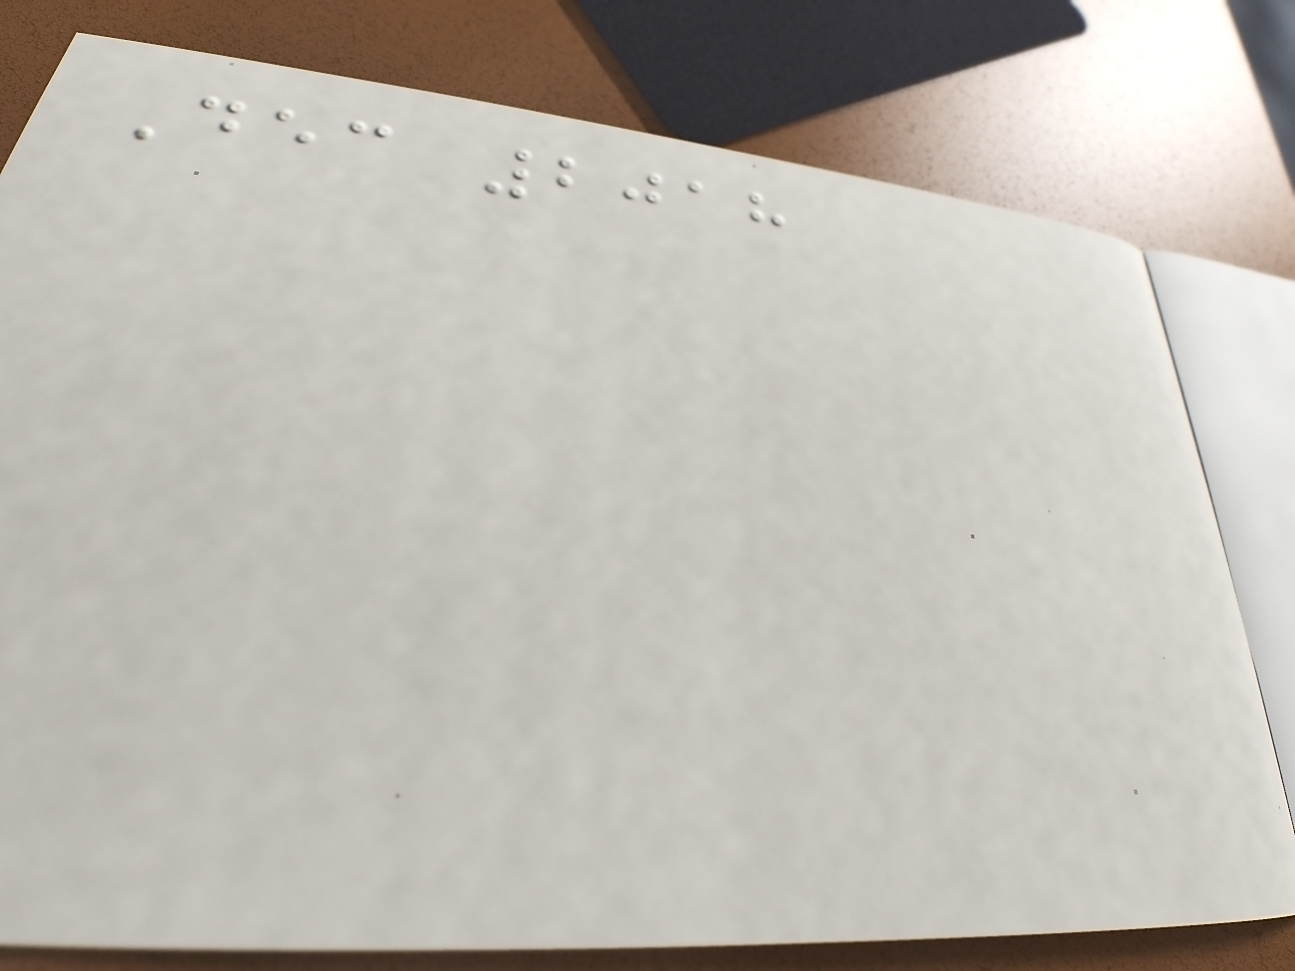Dec 2018
